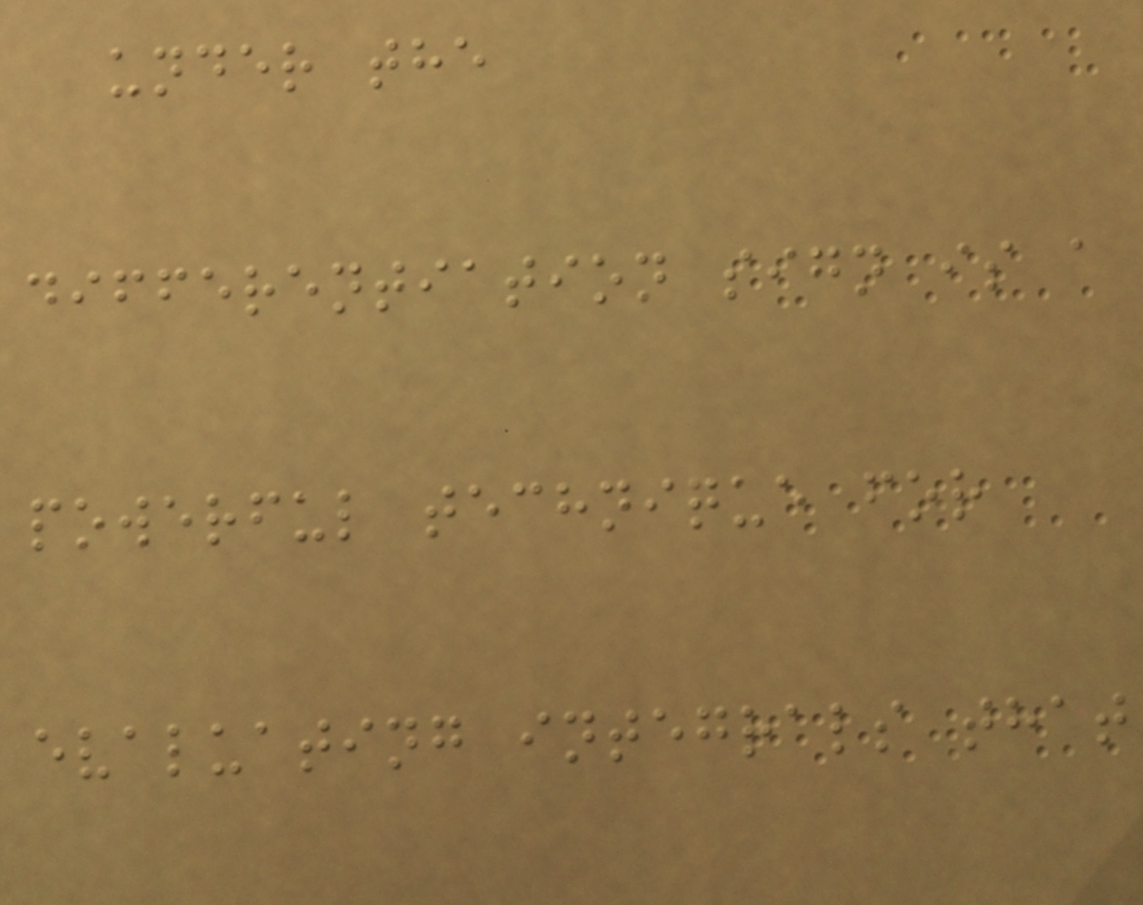under the
differentiation sign is a
powerful technique for
evaluating integrals that
